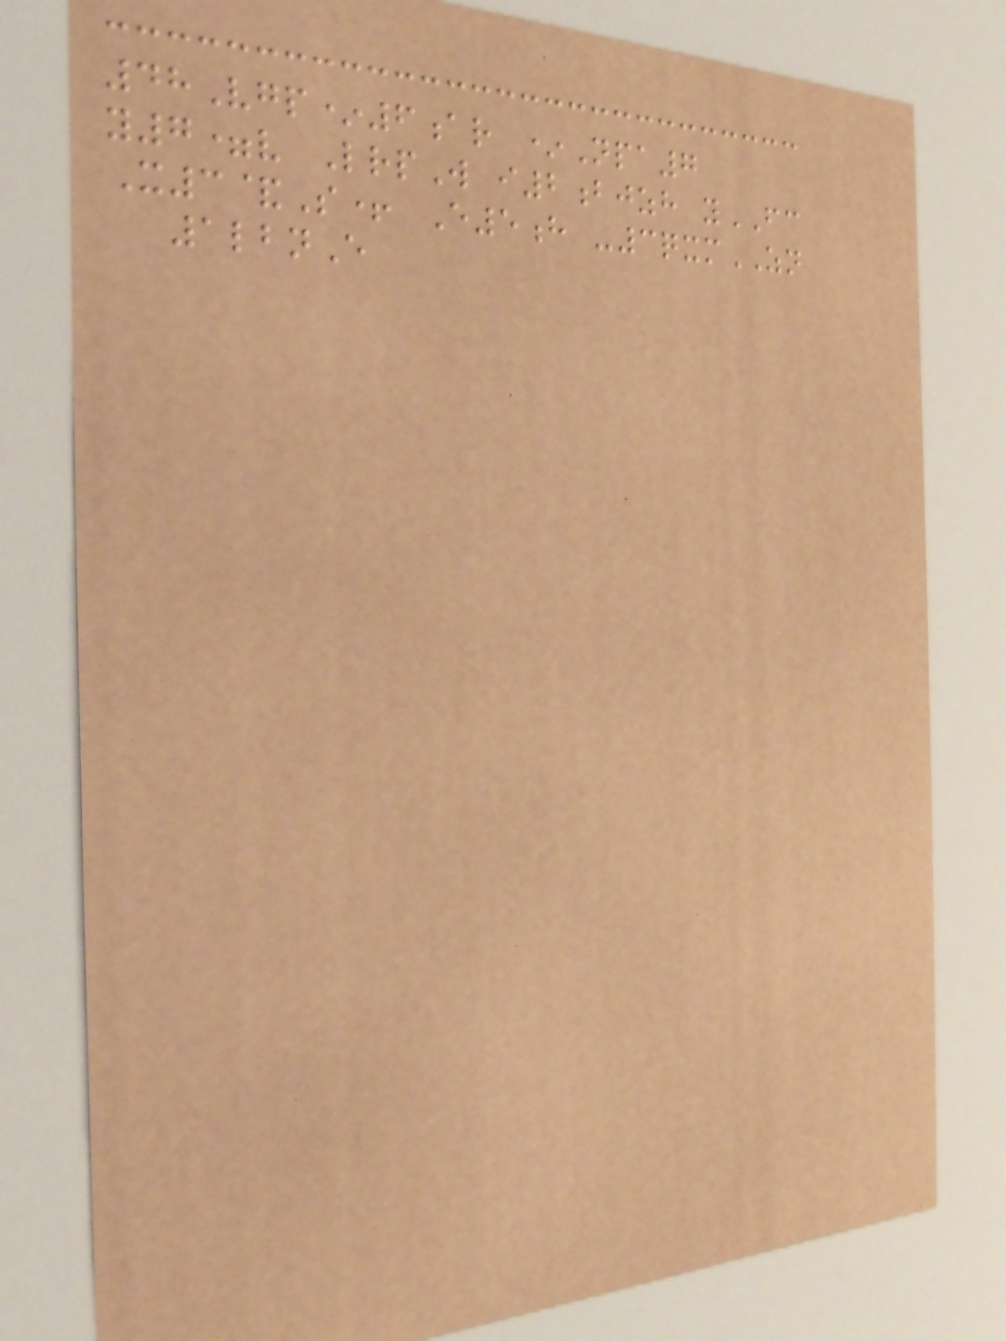48Vgp*6ar *Npa7
y7=v LrpW i2bjzh yFC
X3&S+ E5h -3qxmZN
1lbnE
